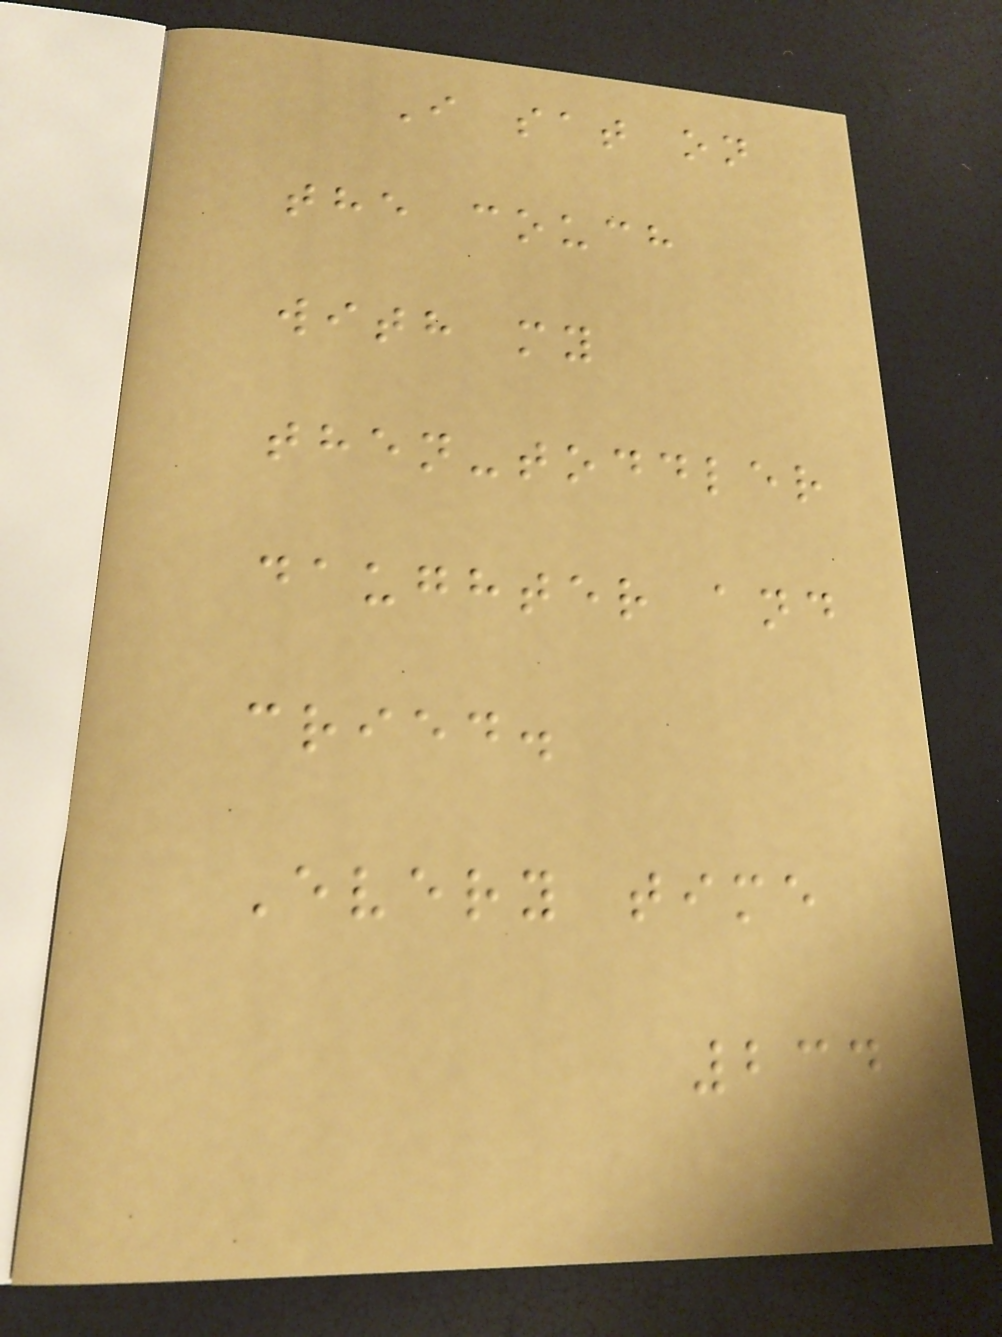I sat on
the couch
with my
then-toddler
daughter and
cried.
Every time
234
